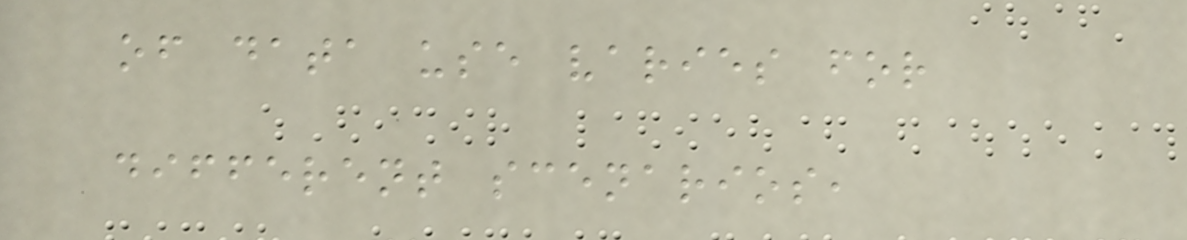of data use varies for
different scenarios,
